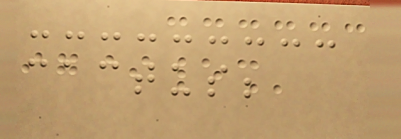cactus;
